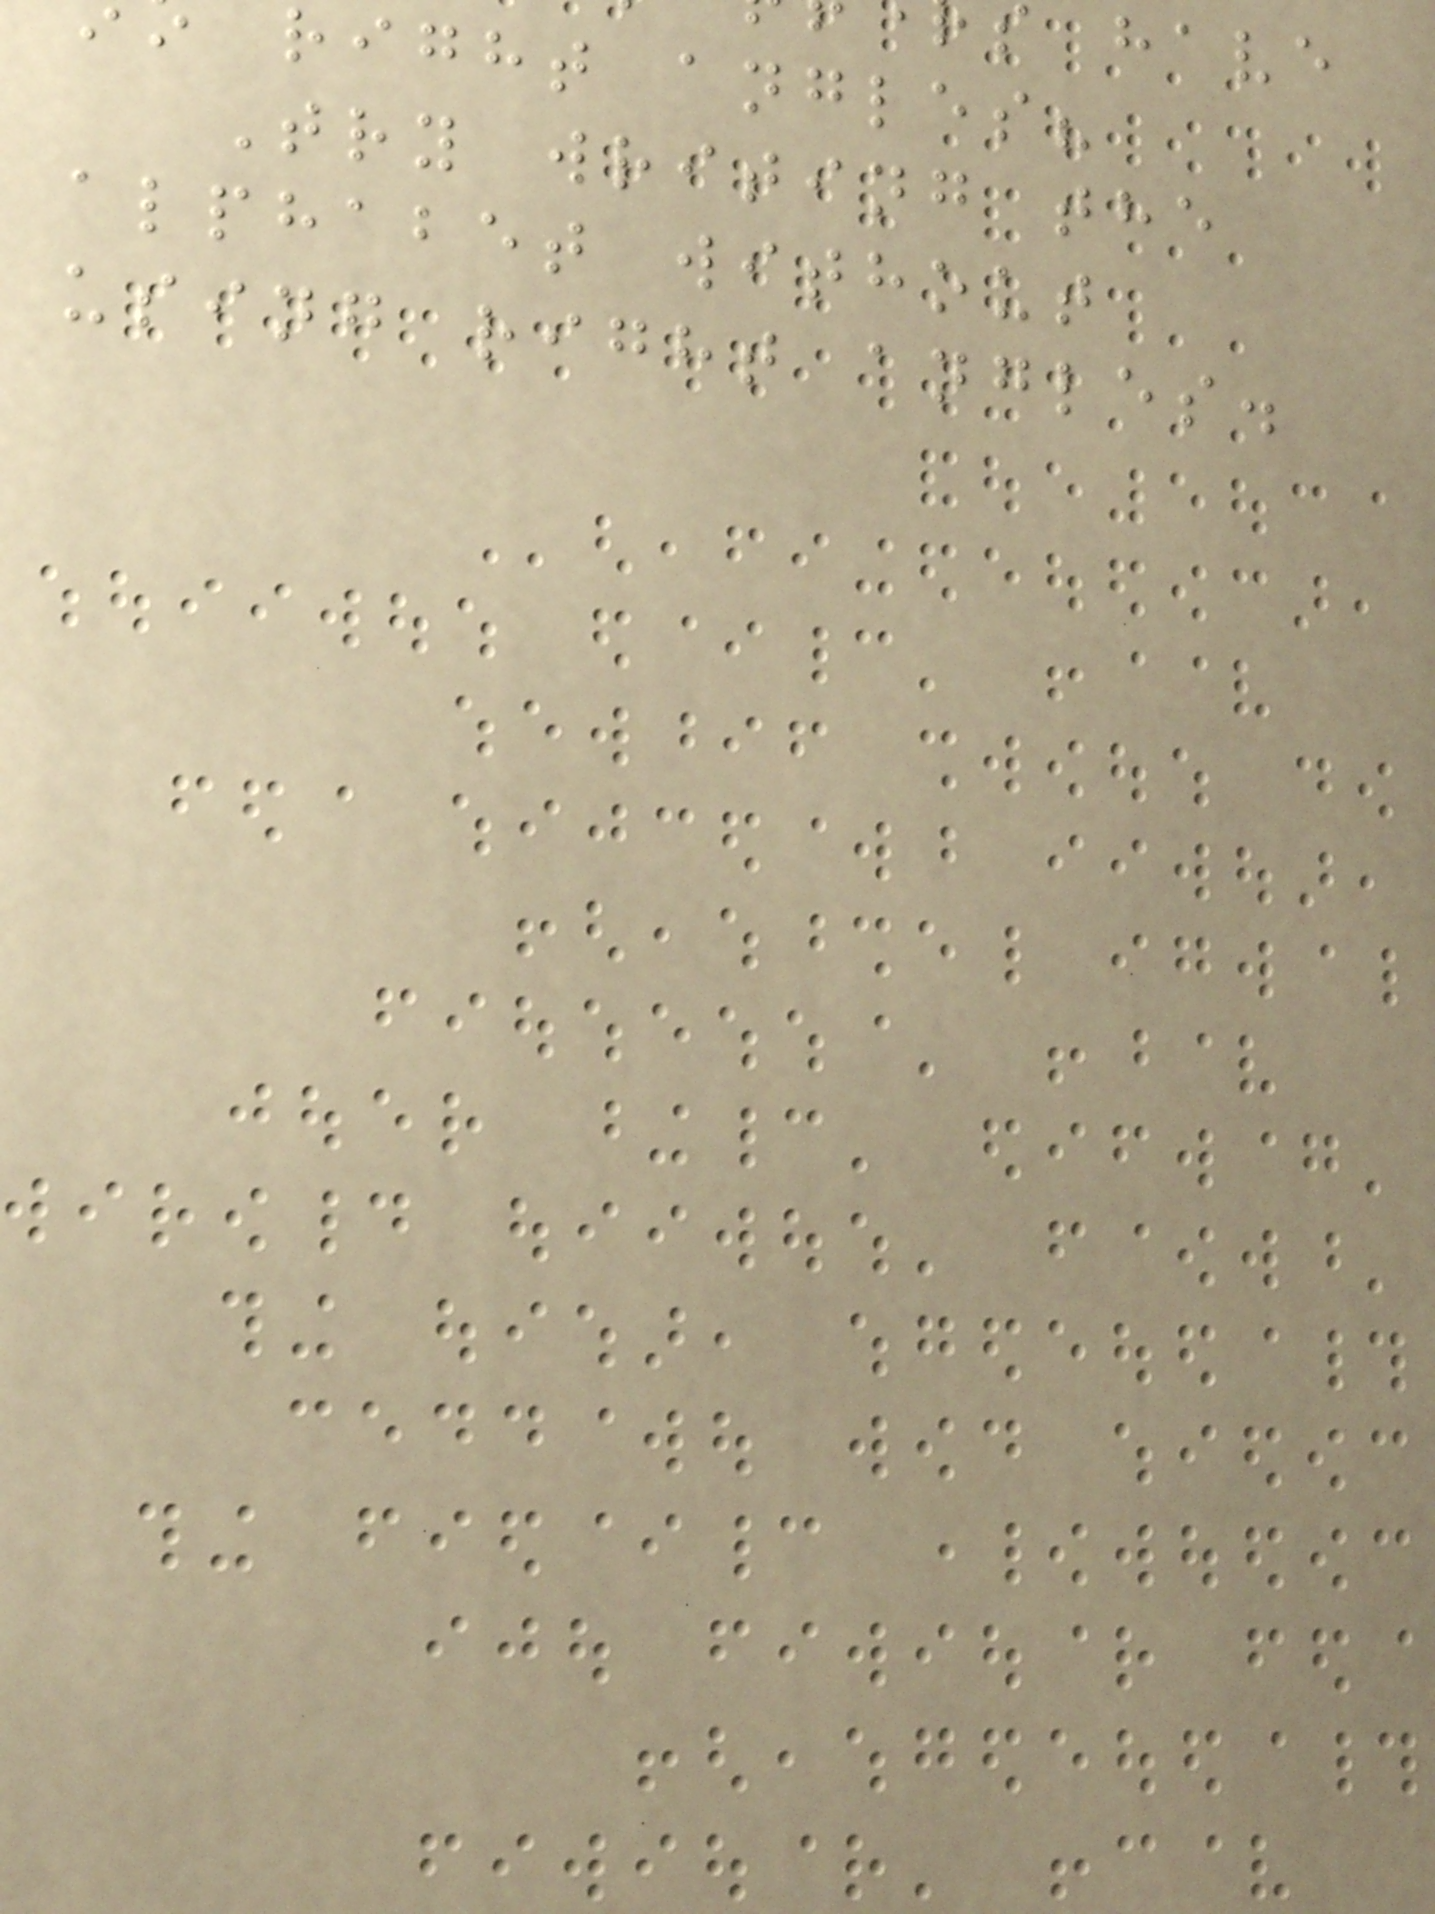right angles?
Try writing the
alphabet without
using right angles.
